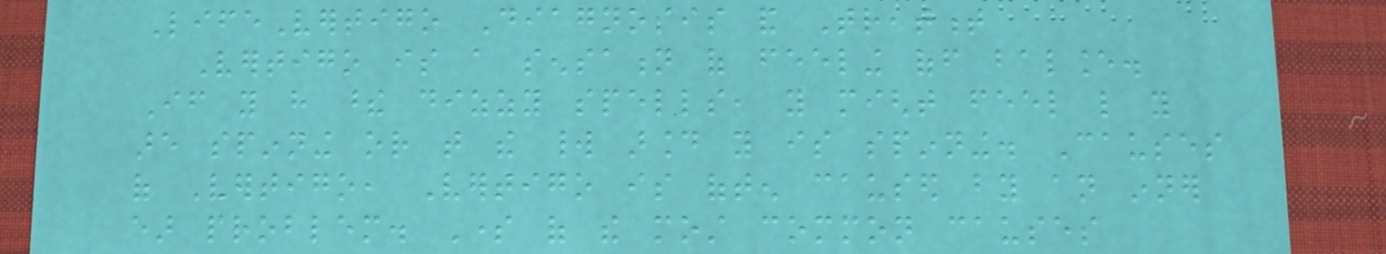LifeVertigo Diagnosis and Treatment
Vertigo is a sensation of feeling off balance.
If you have these dizzy spells, you might feel like you
are spinning or that the world around you is spinning. Causes
of Vertigo, Vertigo is often caused by an inner
ear problem. Some of the most common causes
